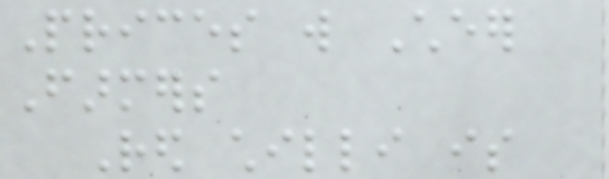Prices will Cheer
Farmers
Red chilli is
